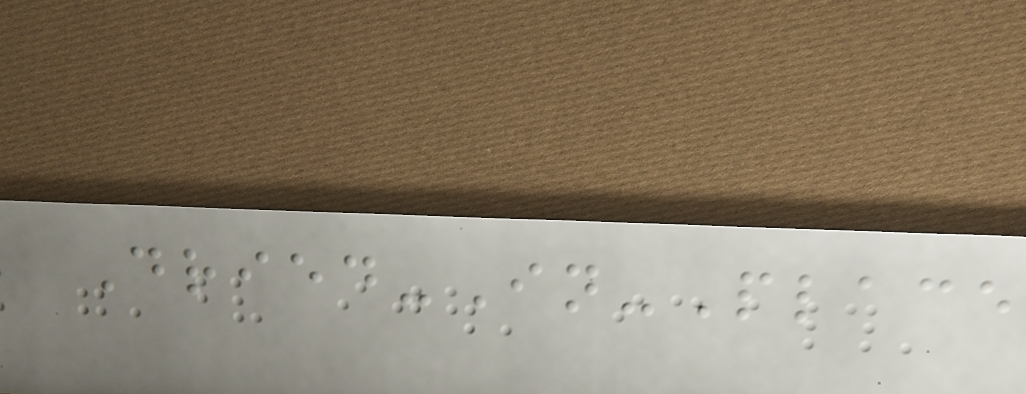Dried-In-Place
